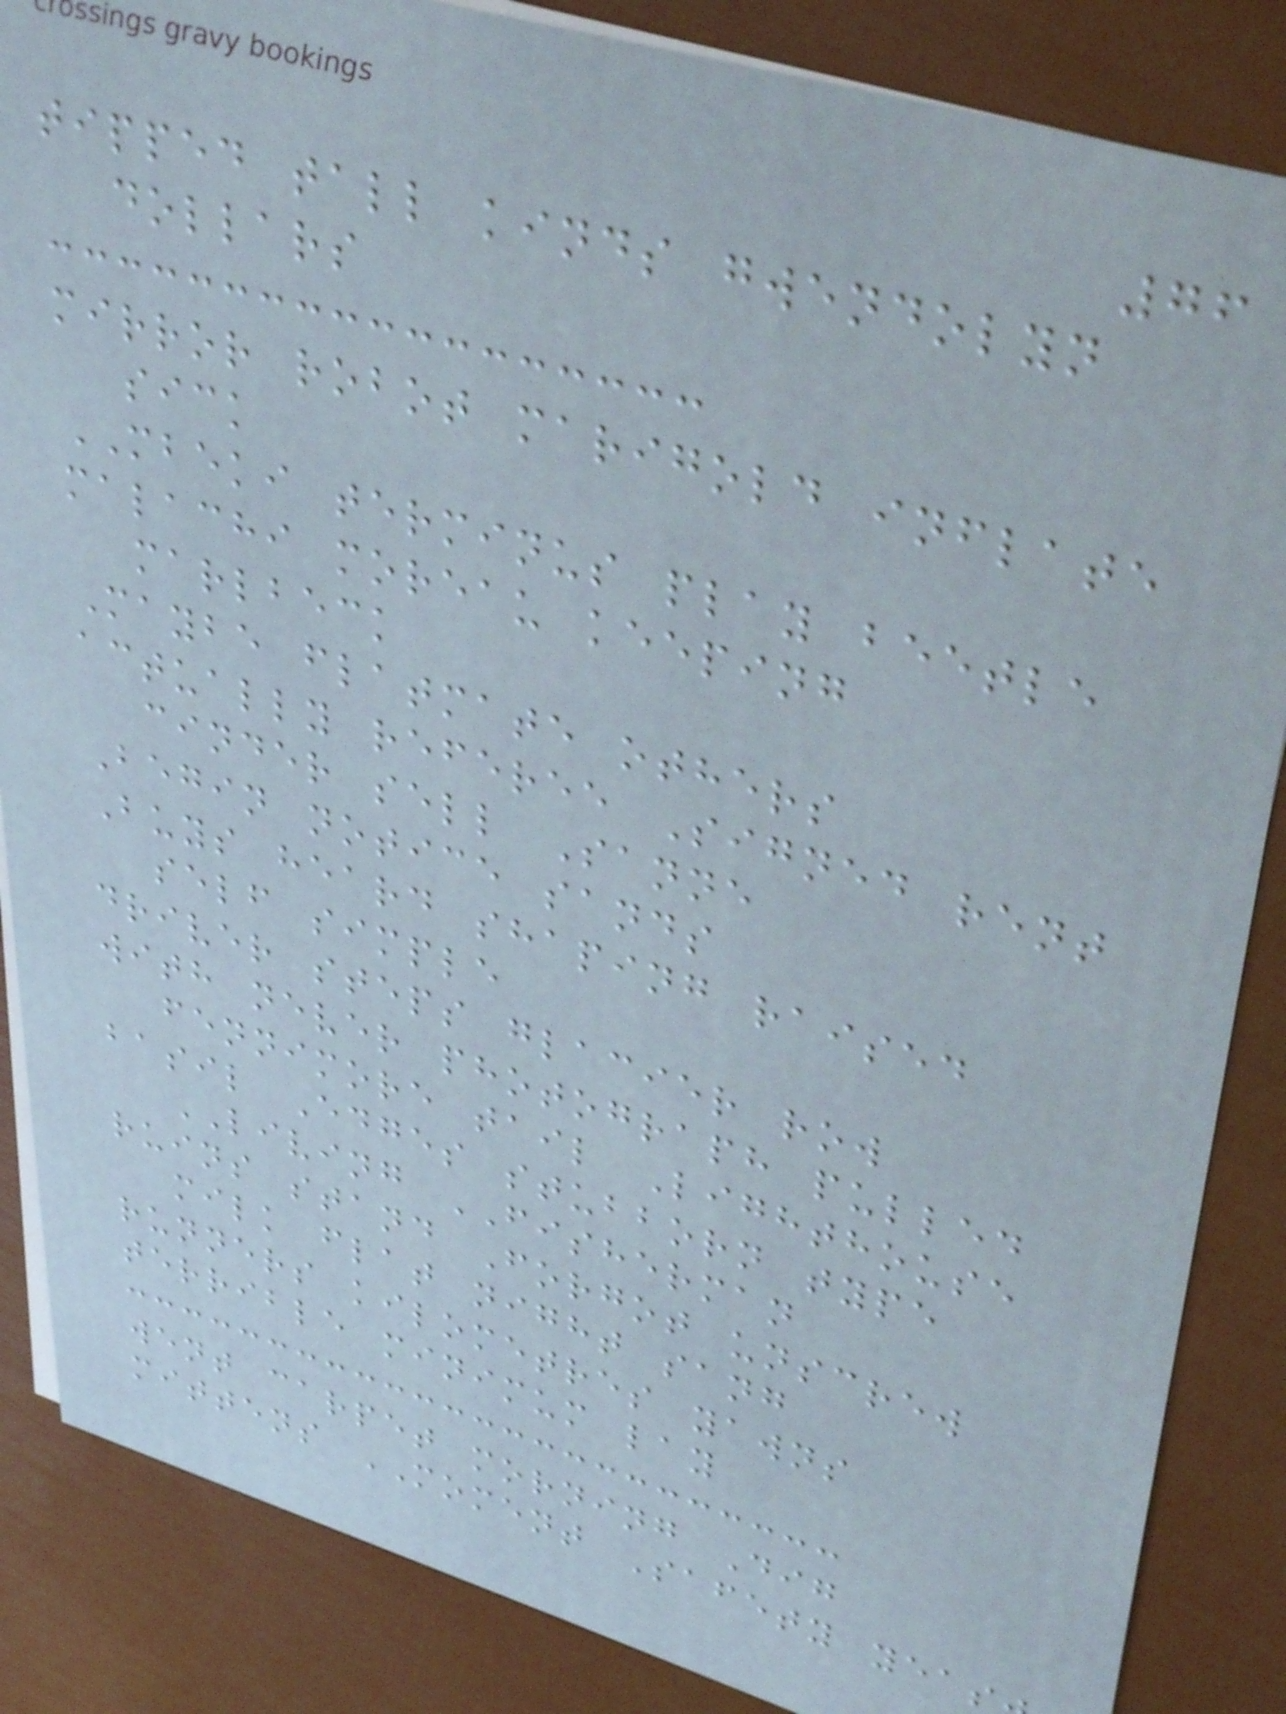76
tipped tall kinds gwendolyn
dollars
mirror robot marigold inflate
sick
MBEKI terminus play beetle
malachi moreau keeping
marlbeck
Maybe flatmate others
actually referee Signed rent
cinder sell Sanne
Begin notice sands
Buys heard shaping raised
self simple
driver steps glacier row
with never photograph pulled
fennimore tail Lighthouse
basil Edges stubborn type
LIVING FISHERMAN
ruins stand Forgot unscrew
milk flat night sang
runners kilometres yawns
terrible minimum lay
went carpet morning Dig
mittens MOMENT Safety yeas
